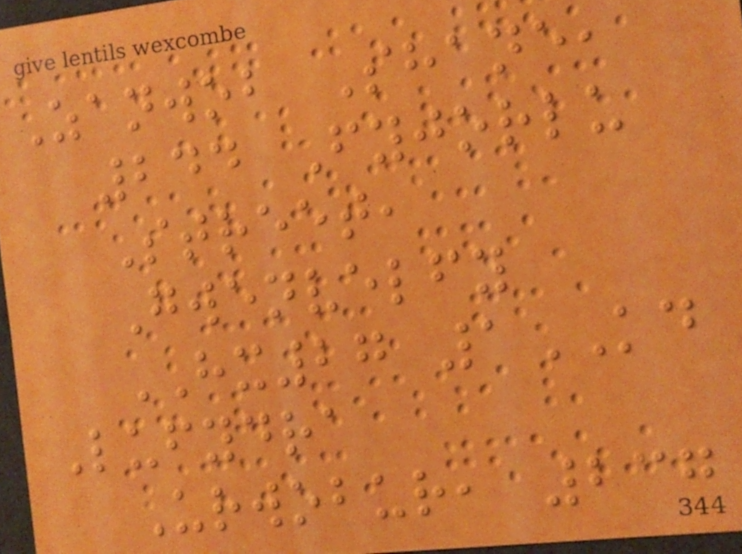Zanwob Shane,
244 Fyjorlu
Street,
Gwenvelfy
HX27 1KD
Lufydra
Urwobur, 237
